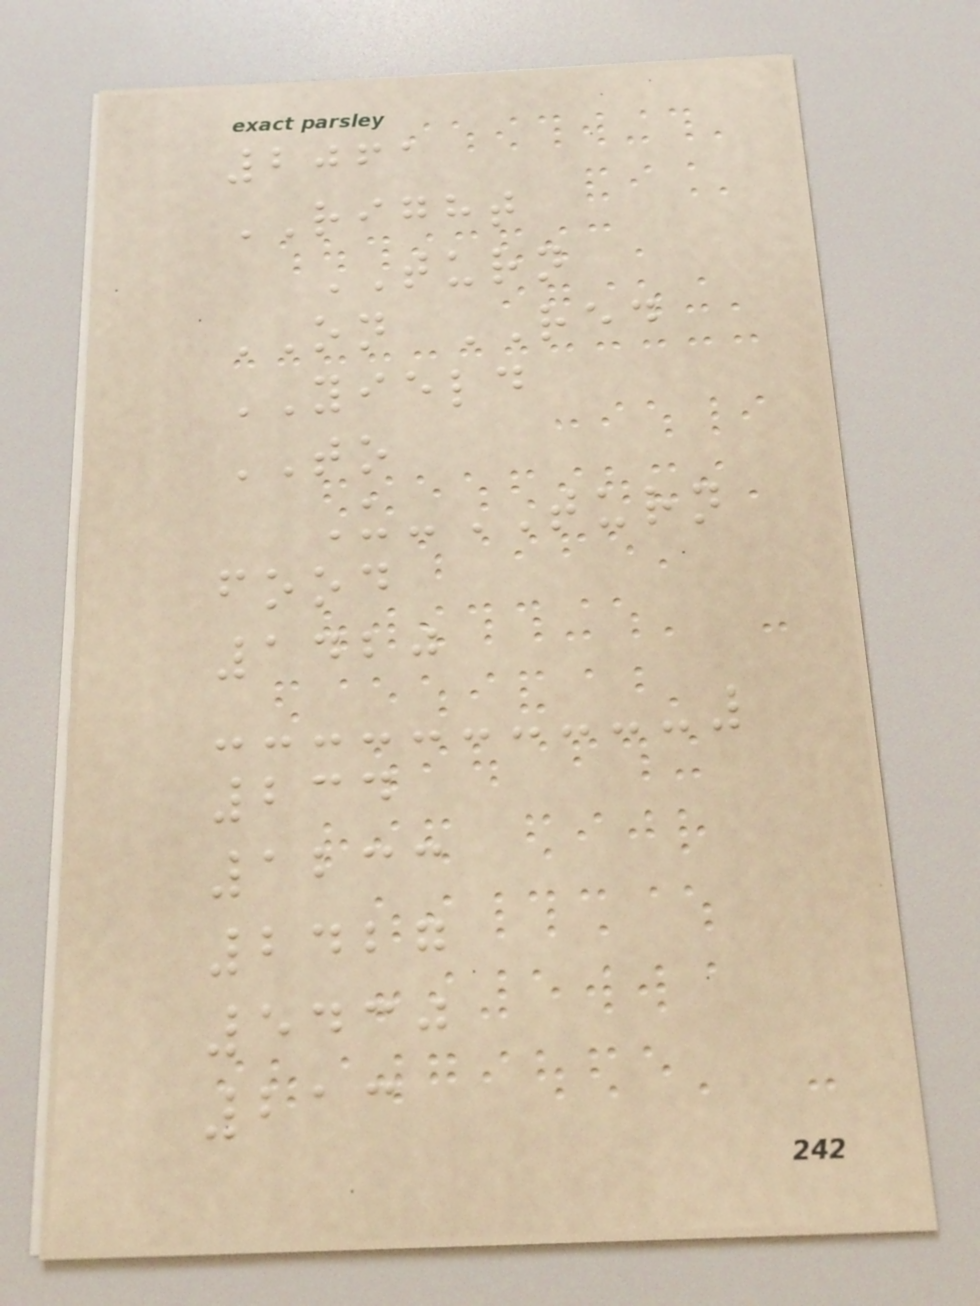2061
RIGHT
TURN
ON RED
YIELD
TO
U-TURN
food
1420
234
1233
2427
5430
213
